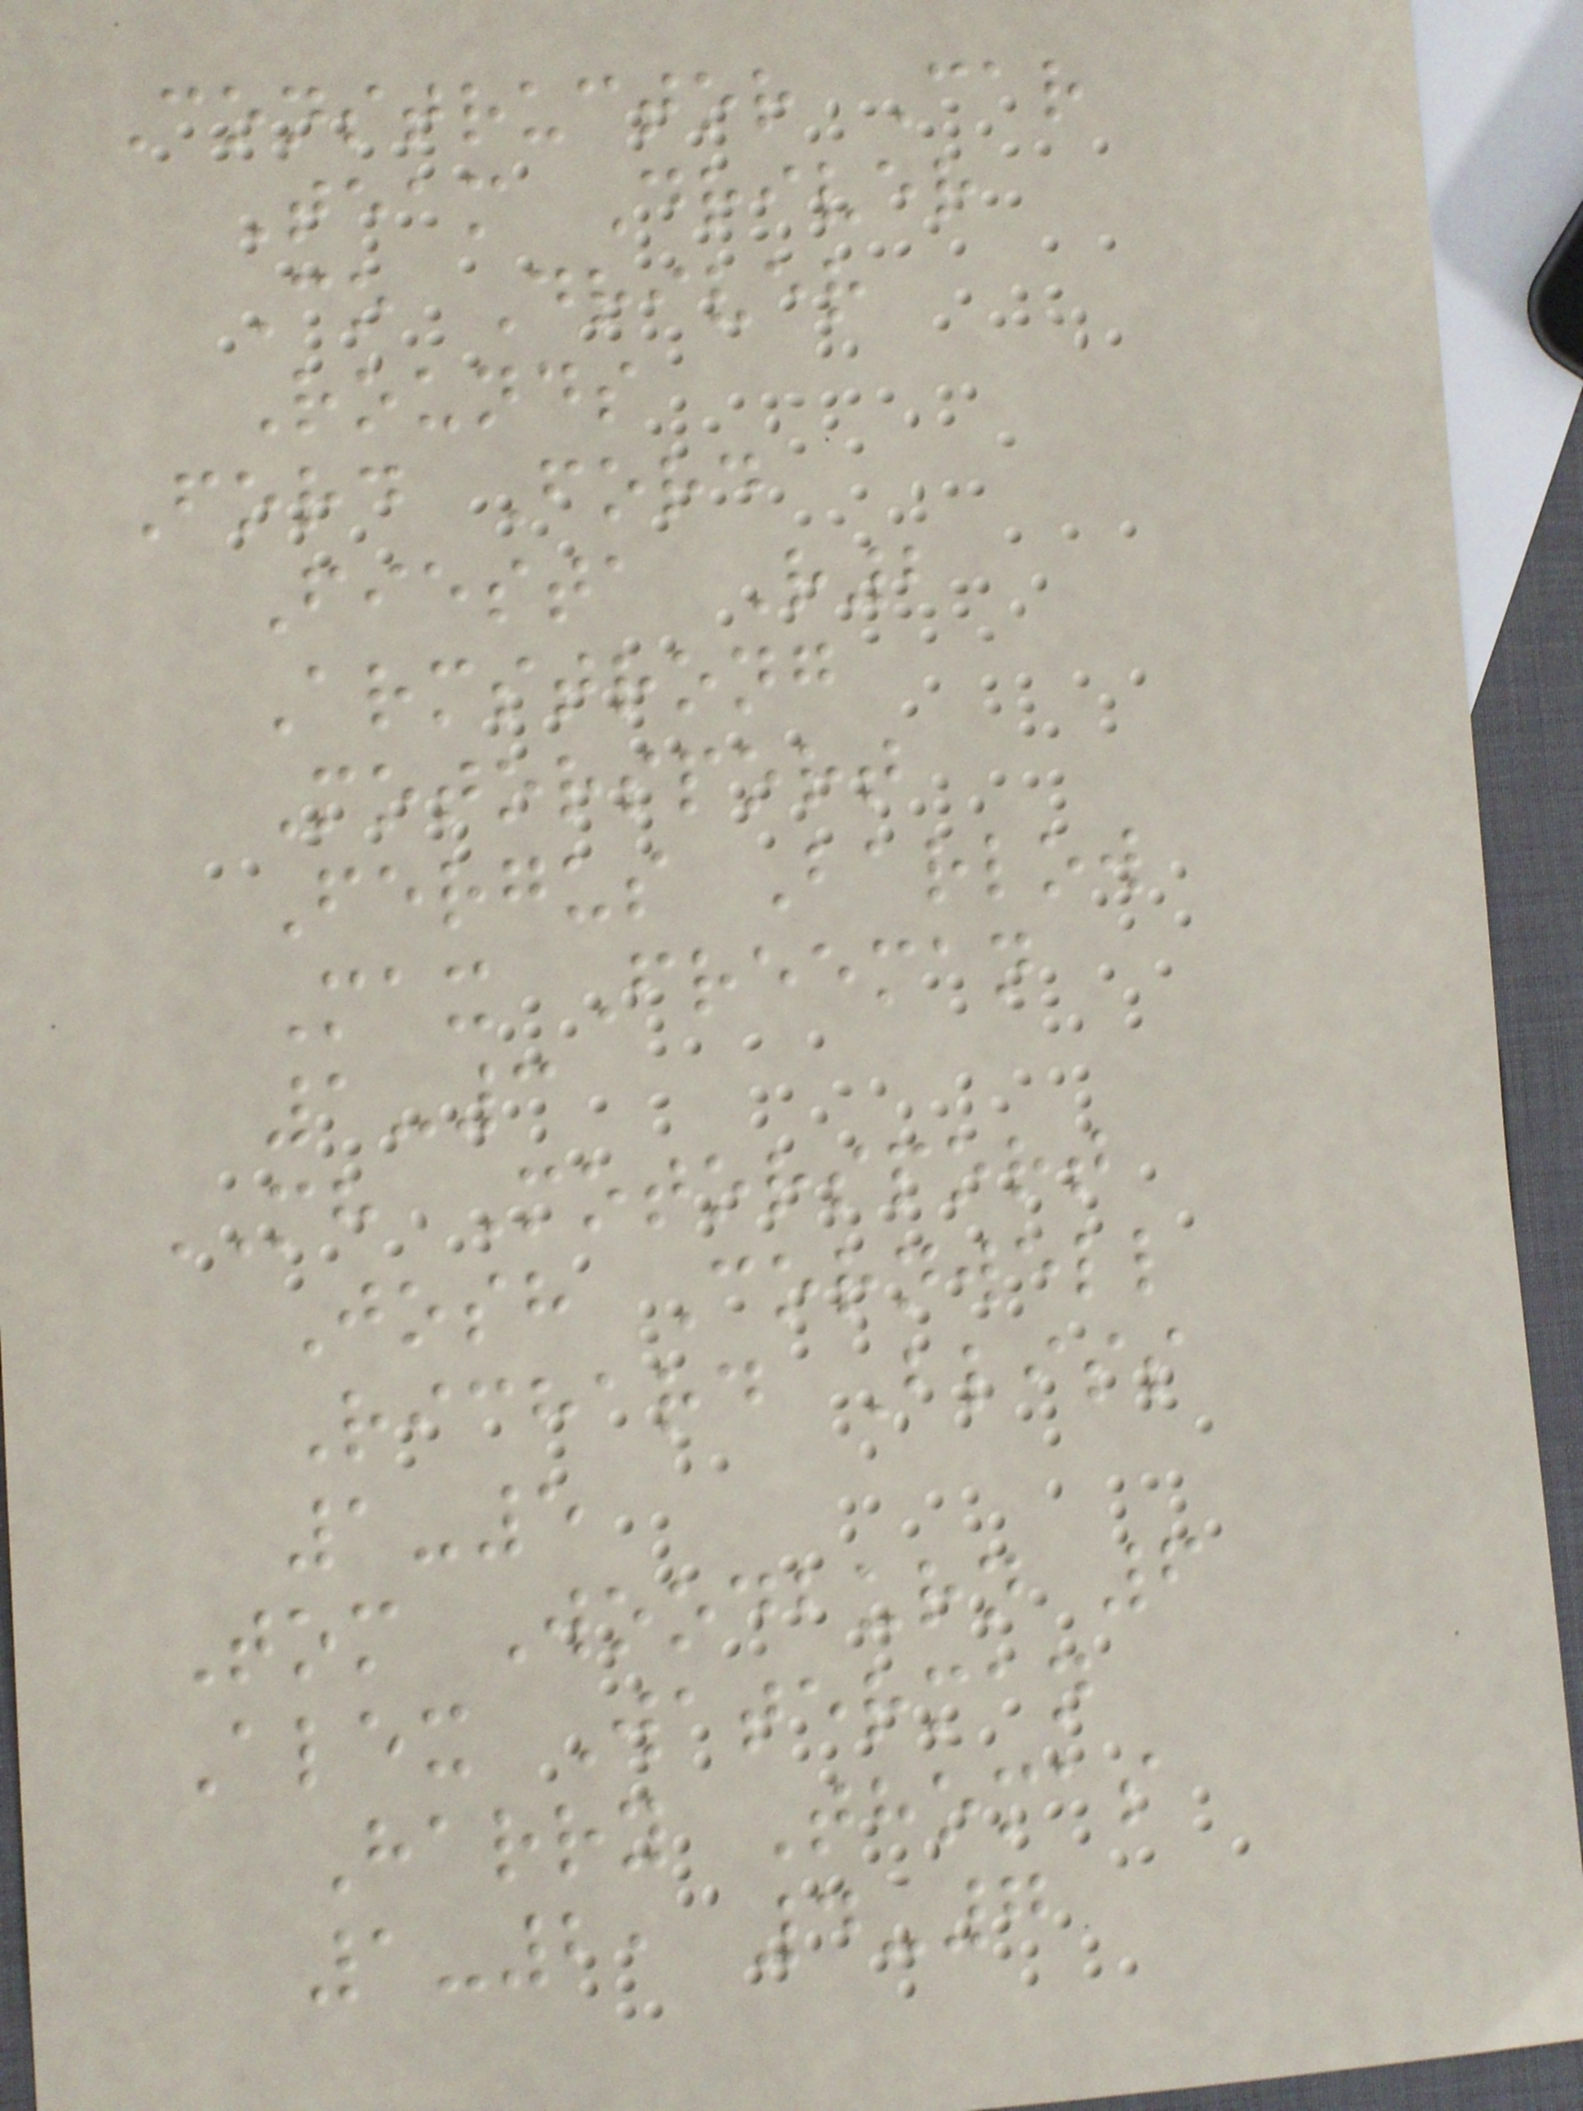Constructor Car
Team Driver
Co Driver
Rounds
Ford Ford
Fiesta R2
Armstrong
Motorsport
Fergus Barlow
Max Freeman
1-3
MH Motorsport
Josh Cornwell
Richard Bliss
1-5
Tom Woodburn 6
Alex Waterman
Harry Thomas
1-2, 4-7
